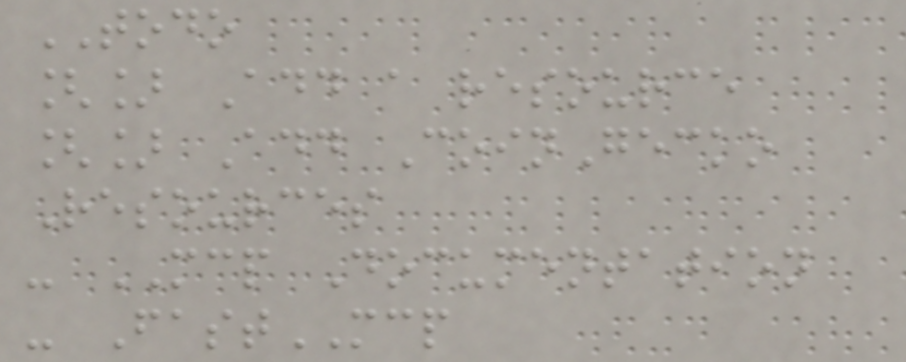TODO
[] Add a resource
[] Add CoinGecko
Resources
- MCP Documentation
- FastMCP
